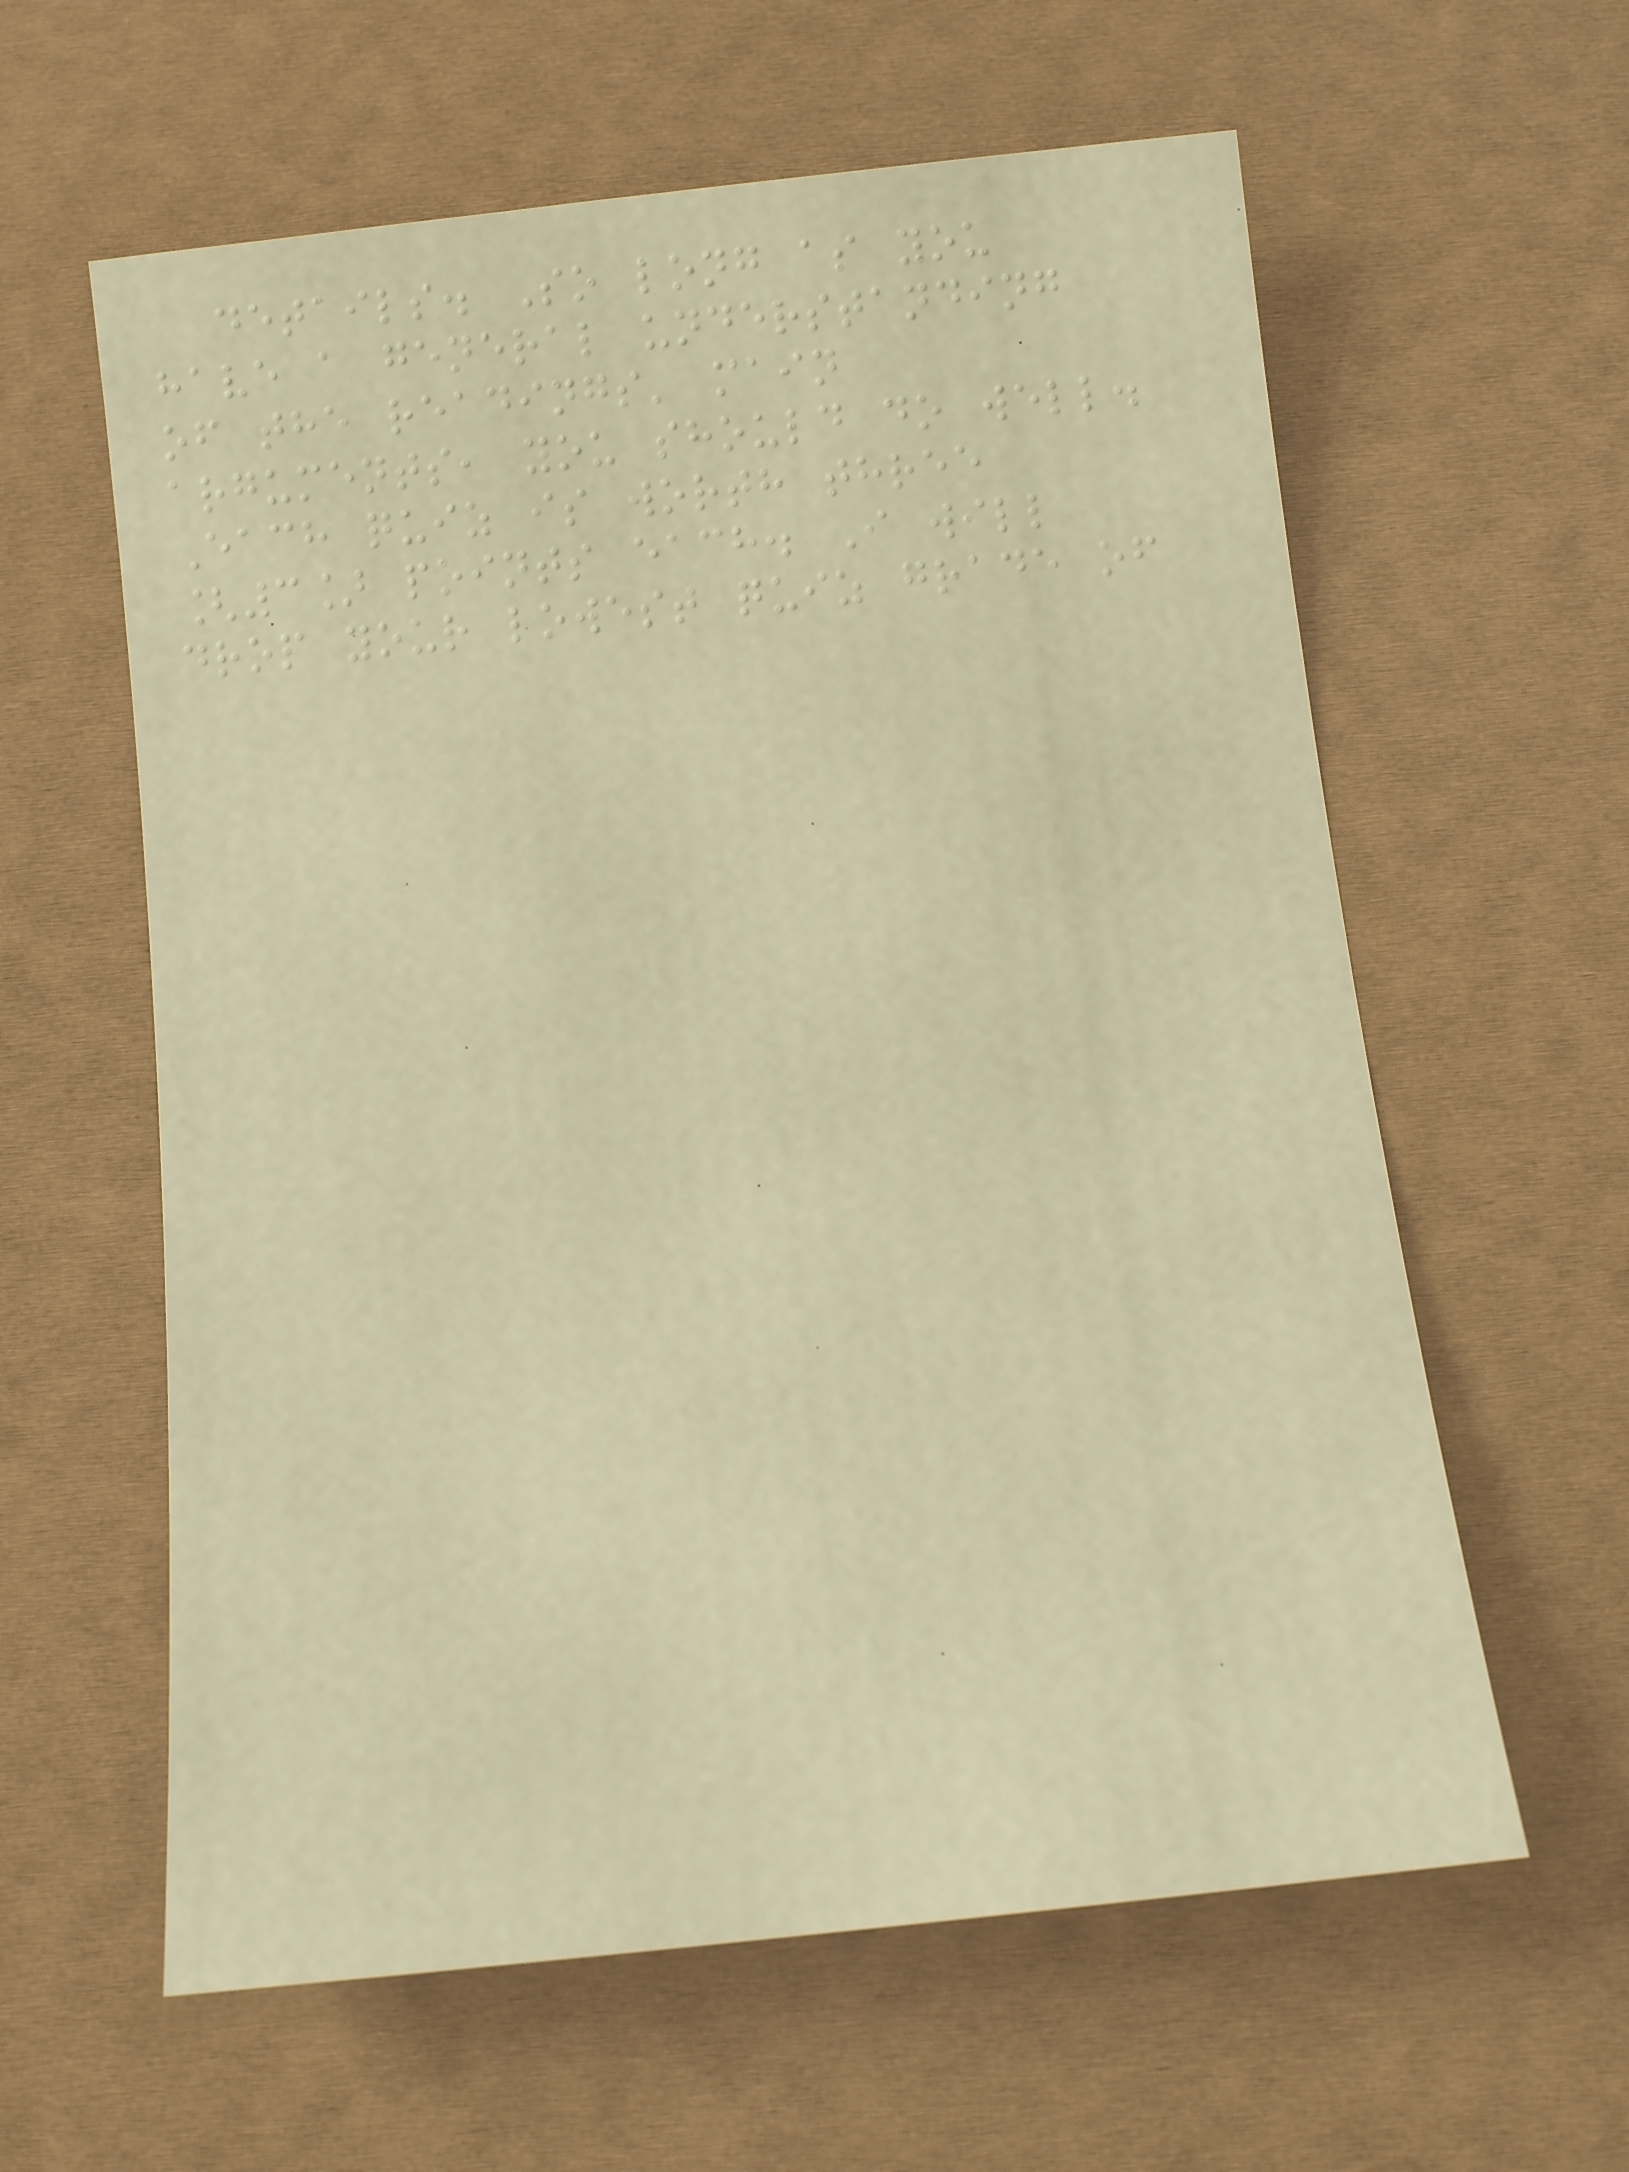details. So long as you
have a general understanding
of the readings' main
arguments, you should do well.
Each quiz is worth three
[3] points each. I will
drop your lowest quiz grade of
